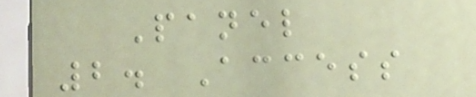Panel
2. Access
